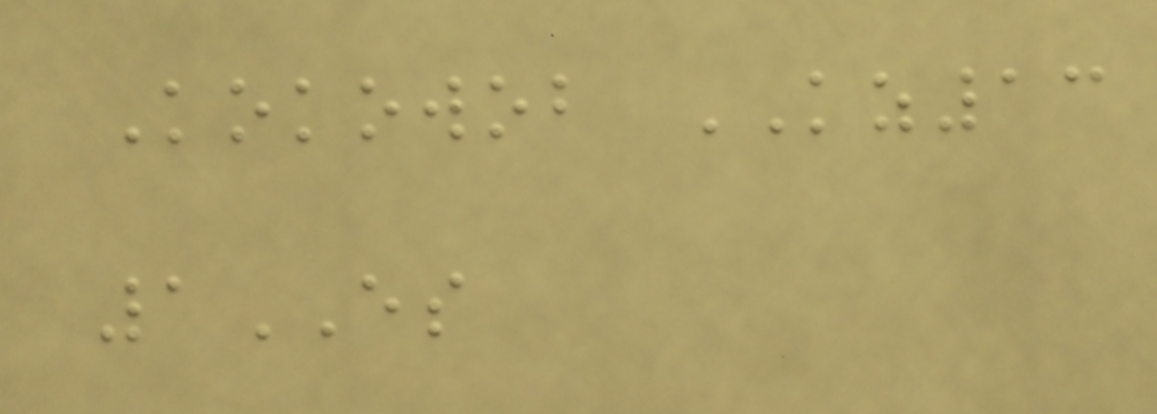Kokowob KZ13
1ES
